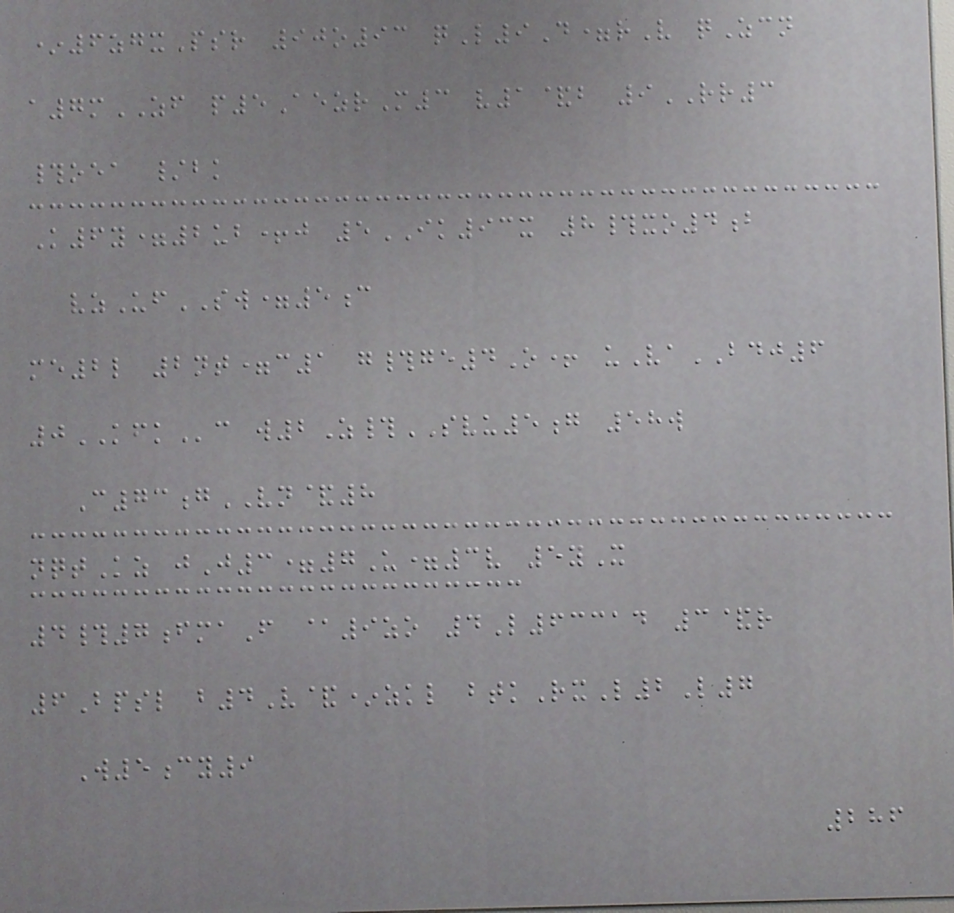*6zgxPsr 90o93 qL9D=rV qZcn
a7mZF p5AezrM3 v1&b 9RR3
#oea /bk
K6y=2ub+j 5IK93x 8#xo4b
vzUfSW=5c
me2l 2nt=c1 g#ge4O+ uVaBDJ6
0KFKc w2Z#SVU5g 58w
C73gVN&8
nqtKz jJ3=7U=3v 5yX
4#7fmaF @9zo 4L63314 3&r
6Bpsl b4V&*zkl btkRxL2L7
W5cy9
286
